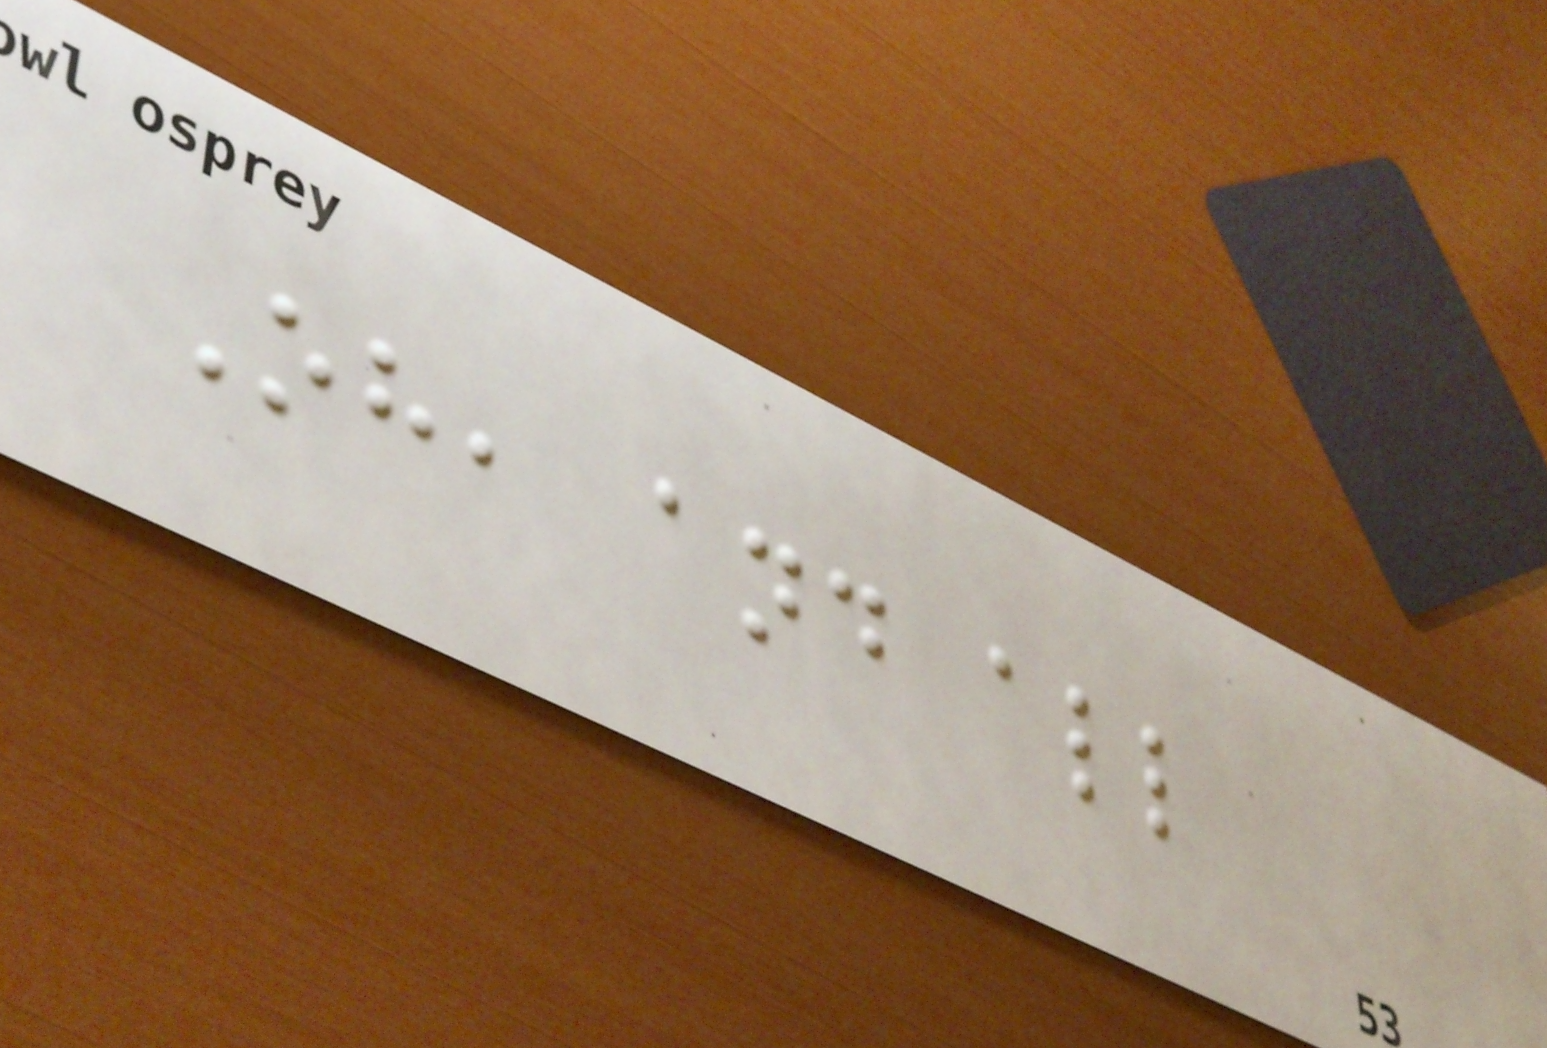Oh, and all
